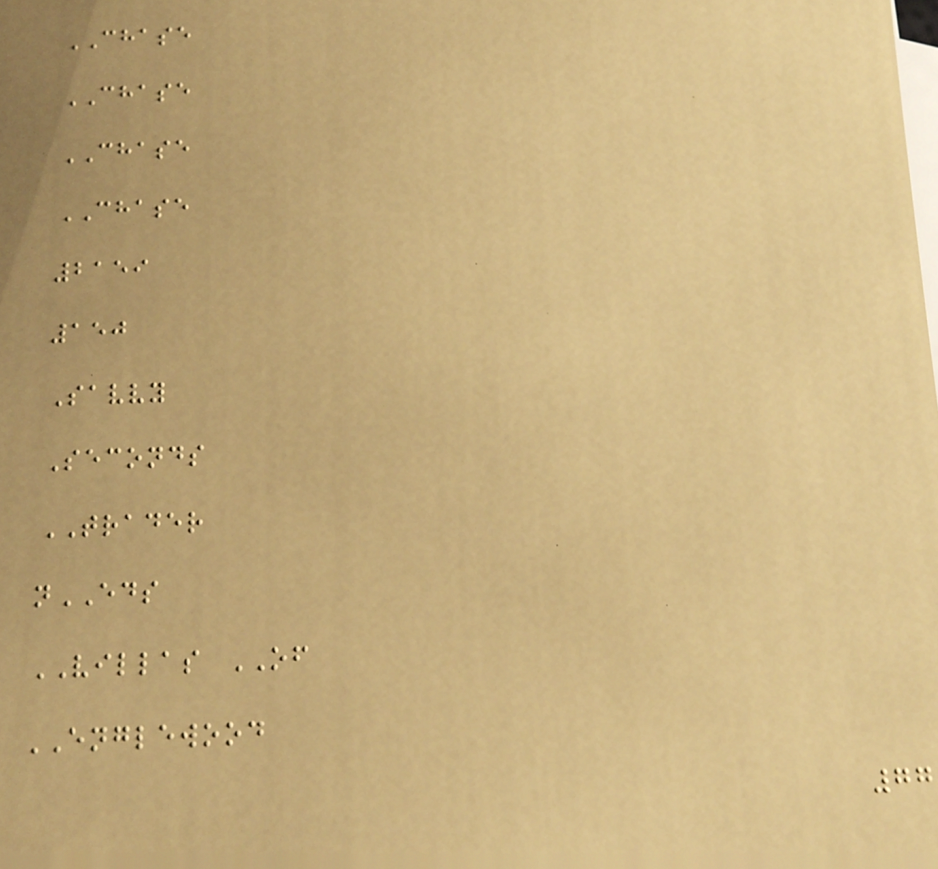CHASE
CHASE
CHASE
CHASE
2159
150
Savvy
Seconds
TRADER
nEDS
VILLAS OF
ENGLEWOOD
77
